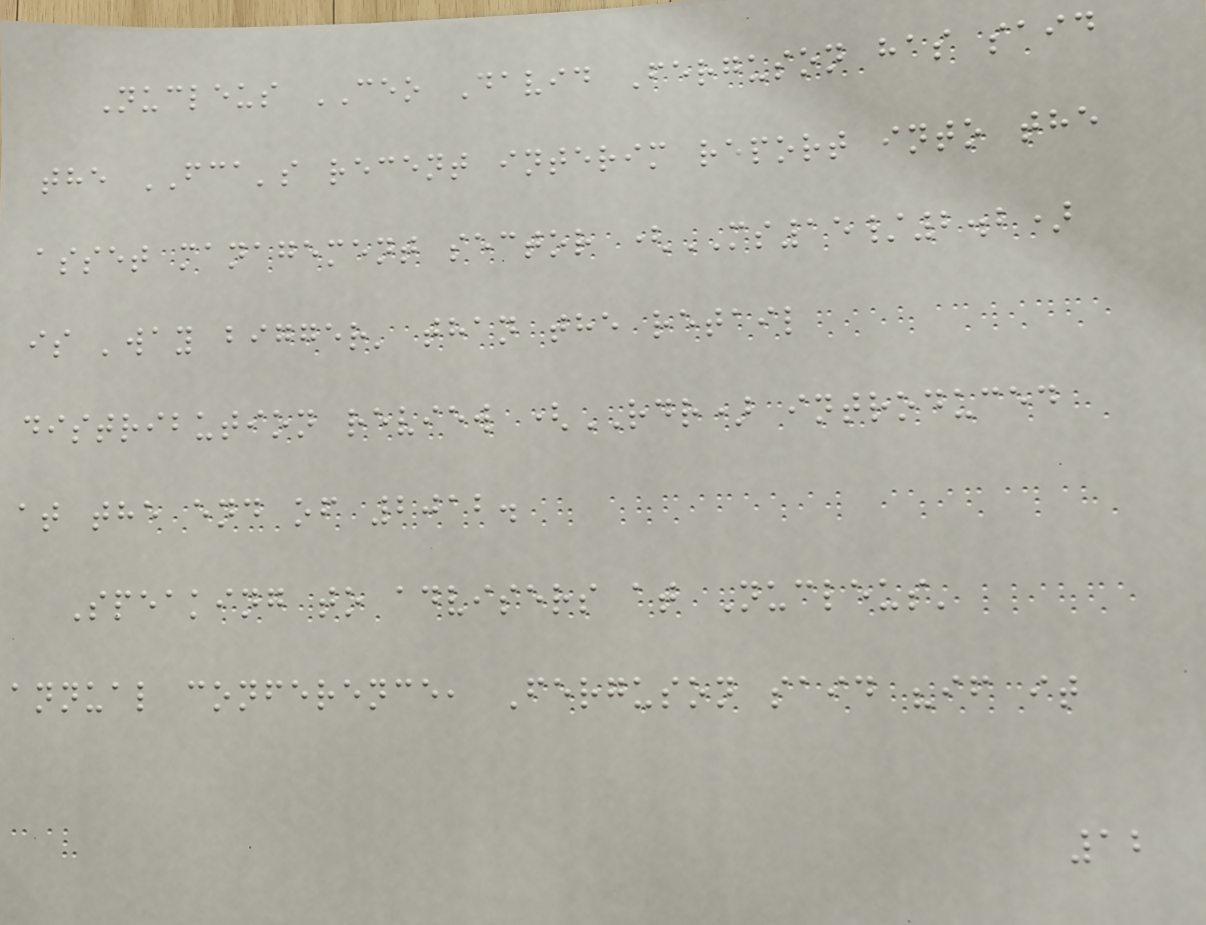Nucleus CEO David Ferguson has said
the FCA's recent interim report into the
asset management sector (MS15/2.2)
is 'way bigger' than the retail
distribution review (RDR) introduced
at the end of 2012.
Speaking to advisers at Nucleus'
annual conference, Ferguson said "if it
12
